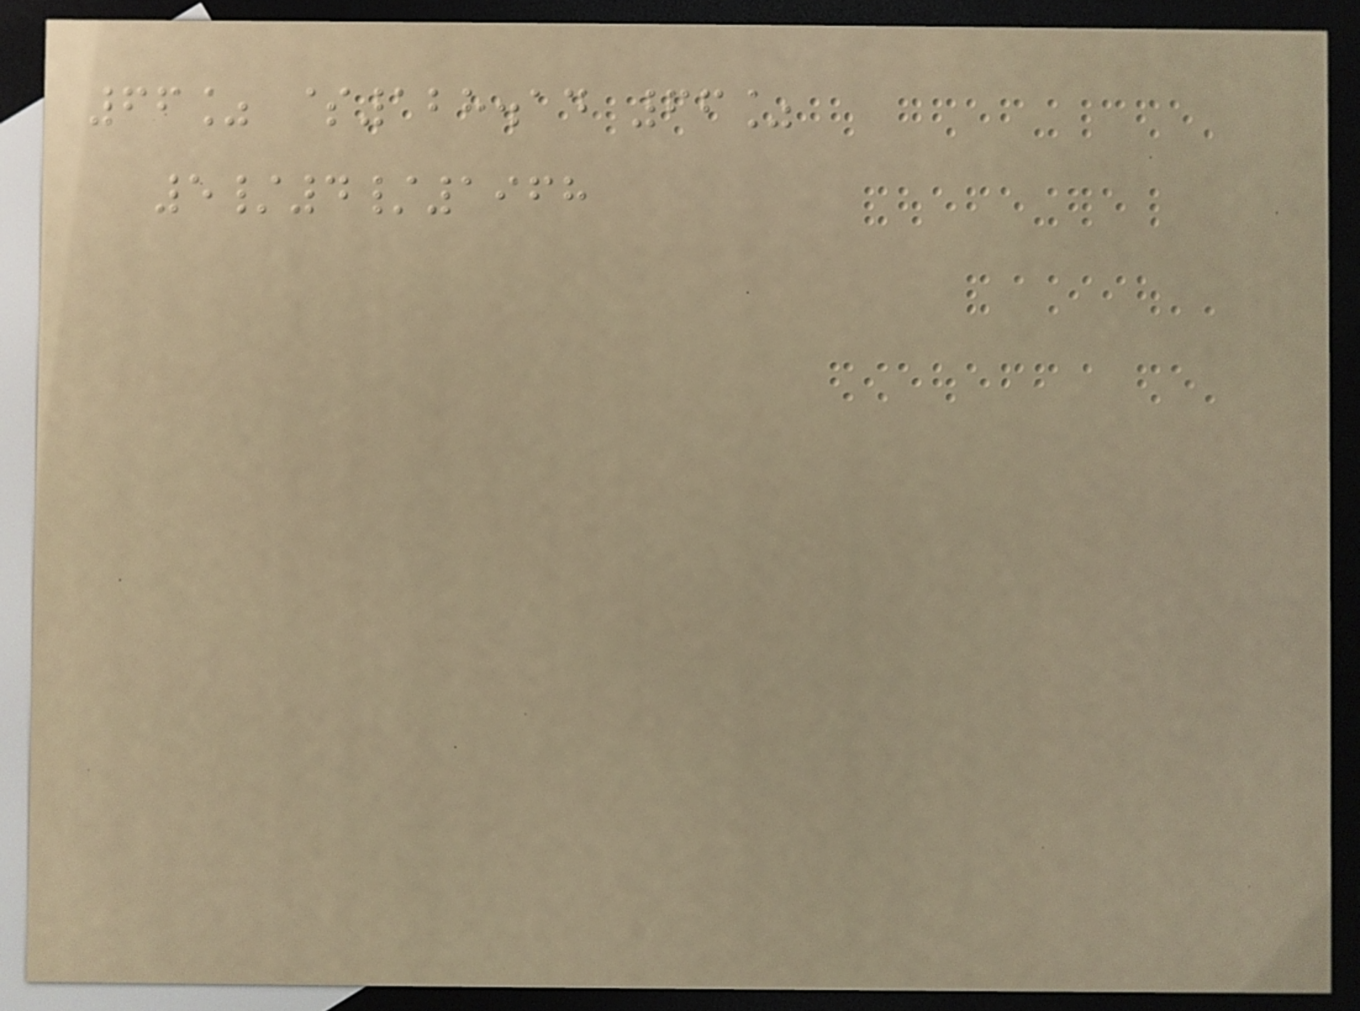66% $128.14 66%
5/4/1968
